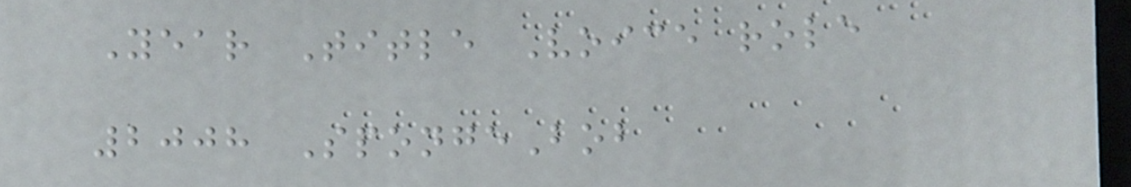Year Title Voice role
2008 SpongeBob
